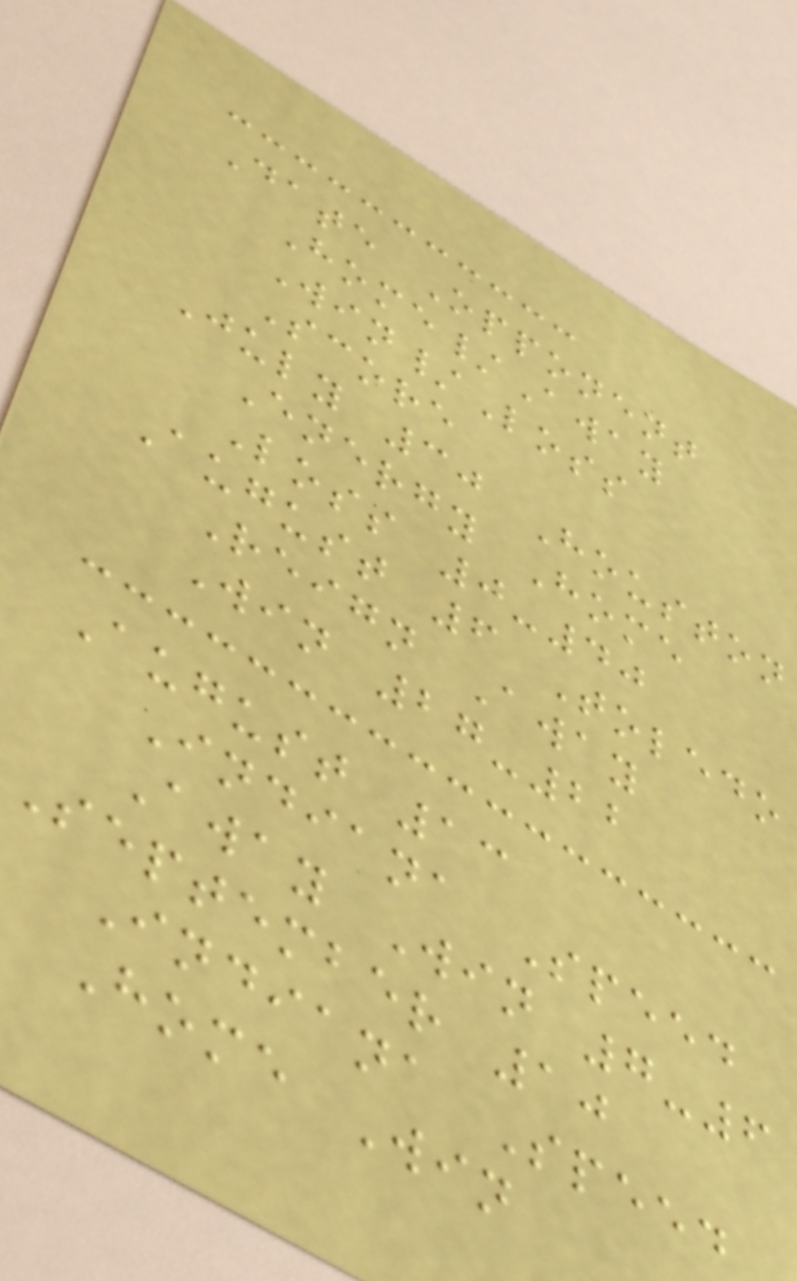Date Opponent
Home/Away
Win/Loss
Score
July 30 Houston
Energy Home
Loss 0-40
August 6 Toledo
Reign Away
Win 27-22
August 13
Indiana Speed
Away Win 7-6
September 10
Indiana Speed
Home Win
